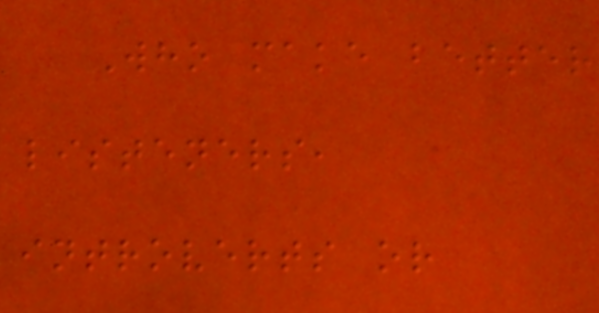Who make better
listeners,
introverts or
